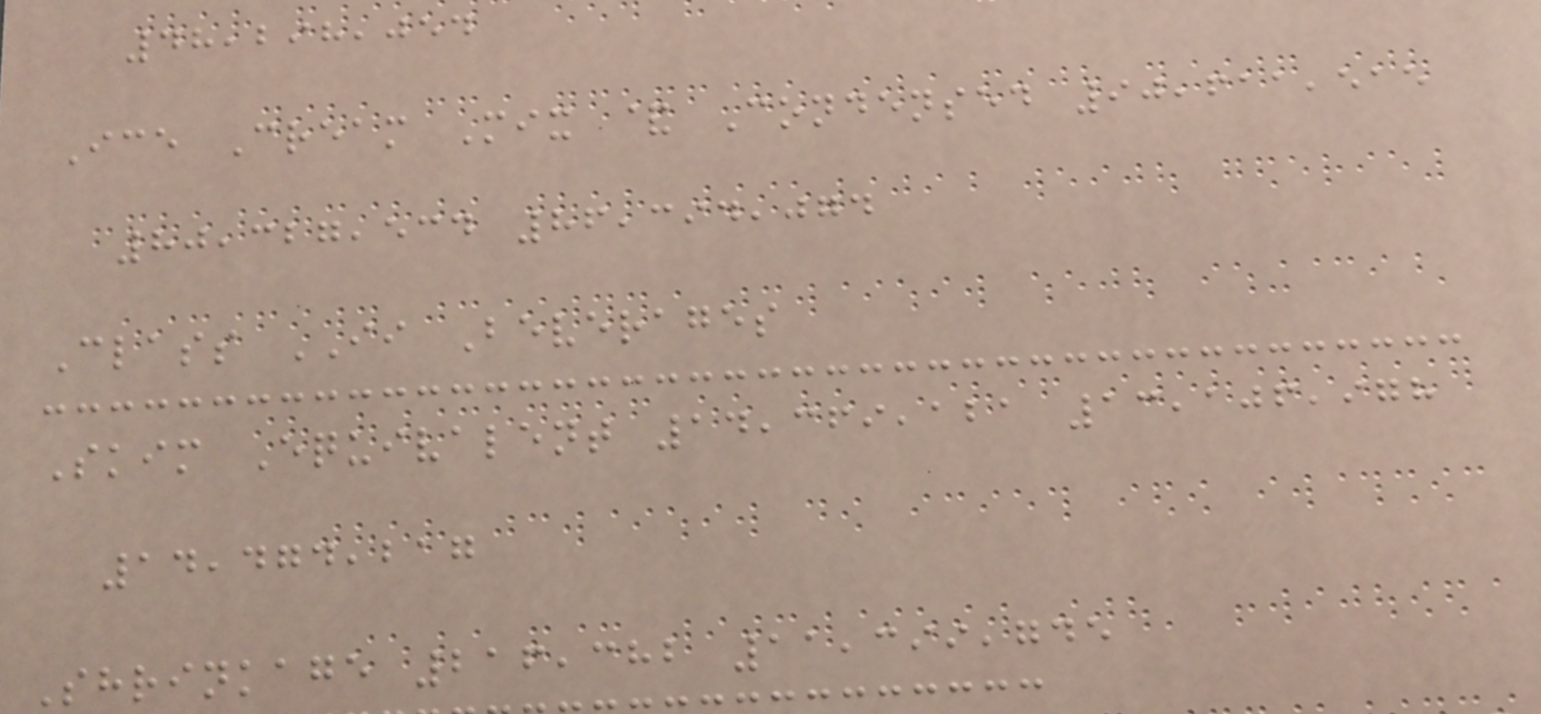48,298,054
Ice Cream Mix & Condensed 90,611,515
80,327,534 86,394,074
Class II Beverages
Skim Equivalent 14,369,121 13,106,978
14,474,217
Shrinkage 216,382 11,399,745
